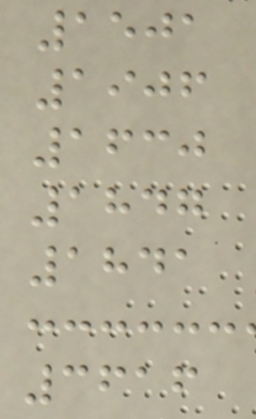1501
1906
1630
1847
1841
3616
